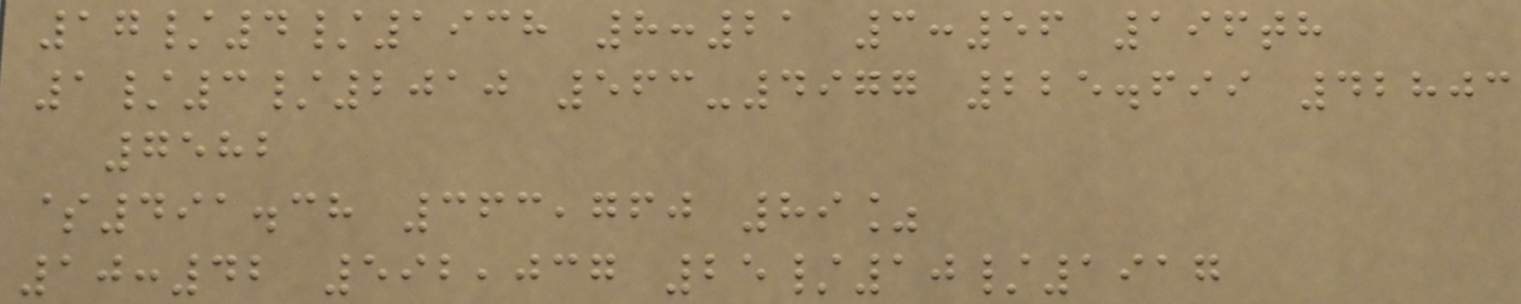17/4/1938 8:21 3:56 196th
1/3/2010 563-4977 225.699 42803
7582
$491.38 363,760 89%
10:42 592,037 25/10/1917
